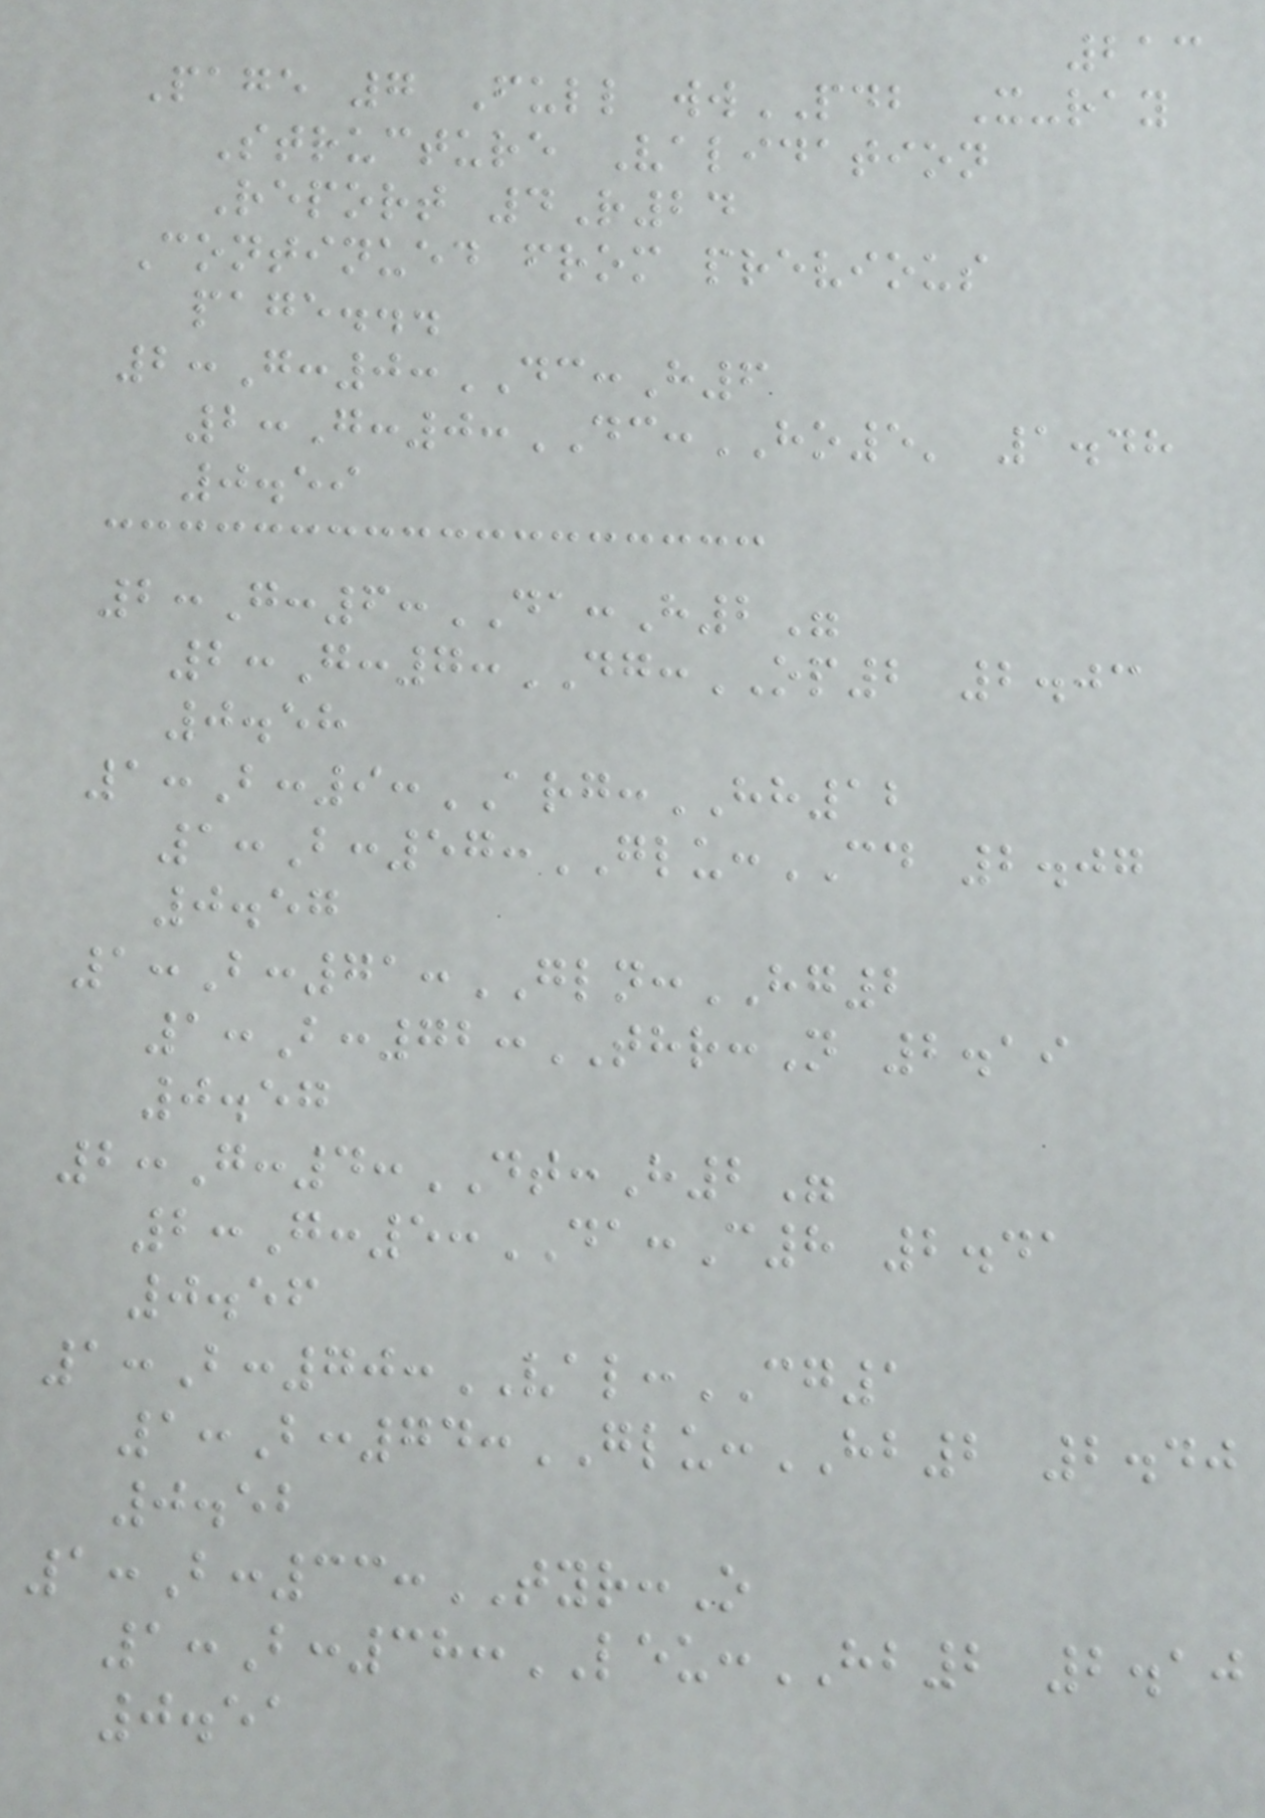213
Page 7 Full wwPDB X-ray
Structure Validation
Report 4R24
Continued from previous
page...
2:G:0:DC:H6
2:G:0:DC:HO5' 1.48
0.59
2:G:6:DA:H2"
2:G:7:DG:OP2 2.03
0.58
1:B:9:ARG:HH12
1:B:57:GLU:CD 2.07
0.57
1:B:71:GLN:HG2
1:B:72:THR:N 2.19
0.57
2:G:4:DT:H2"
2:G:5:DA:C8 2.41
0.56
1:B:70:VAL:CG1
1:B:74:GLU:HB2 2.40
0.52
1:B:33:TYR:O
1:B:38:LEU:HB2 2.10
0.51
